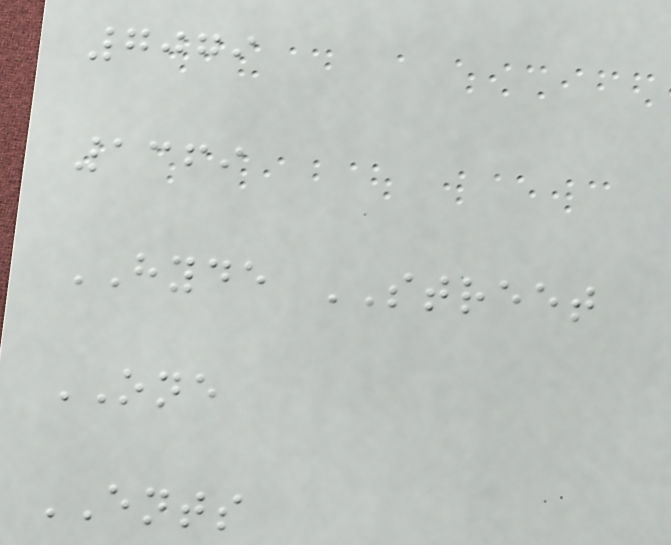7079
1369
HYDE STREET
ONE
ENTS
